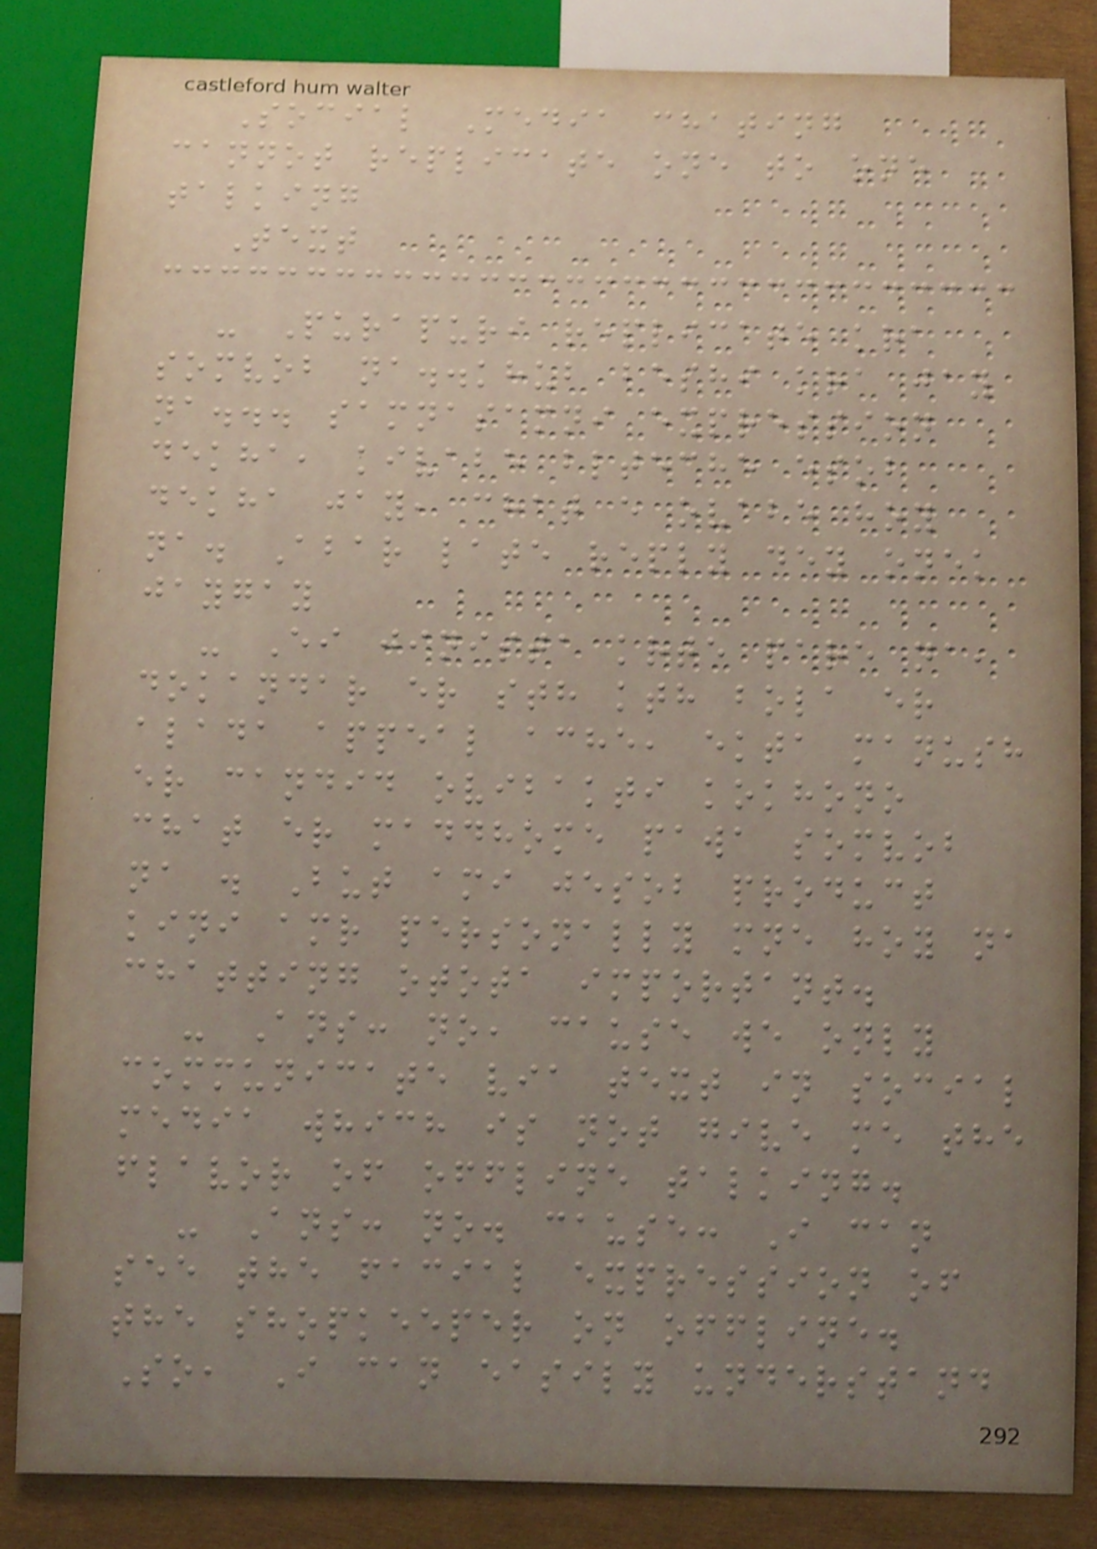Social Media chating
cannot replicate one to one
talking
Text
- Purapuri replicate kra
somvob na..khub beshi kra jay
na... samnasamni expression
dekha, kivabe blteche esob
dekha jay, chat e ovabe hoy
na. Abar late reply dey onek
jaygay
- Ei jinista krte pare na,
dokandar er sth kth bola er
alada appeal ache, ekta manush
er candid ovibakti kokhono
chat er maddhome pawa somvob
na . But ami jesob product
kini amr personally mne hoy na
chatting otota important.
- Ans: no, cause we only
communicate via text in social
media which is not give me the
flavor of offline talking.
- Ans: no. cause: I can
see the facial expression of
the shopkeeper on offline.
So, I can easily understand
